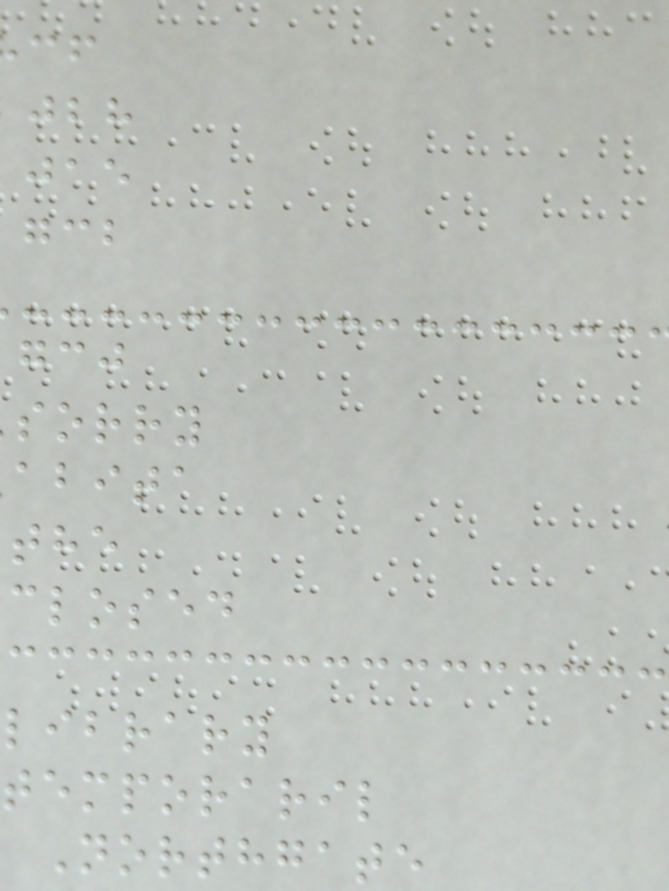sorry
abita
closed
library
temporaril
Northgate
